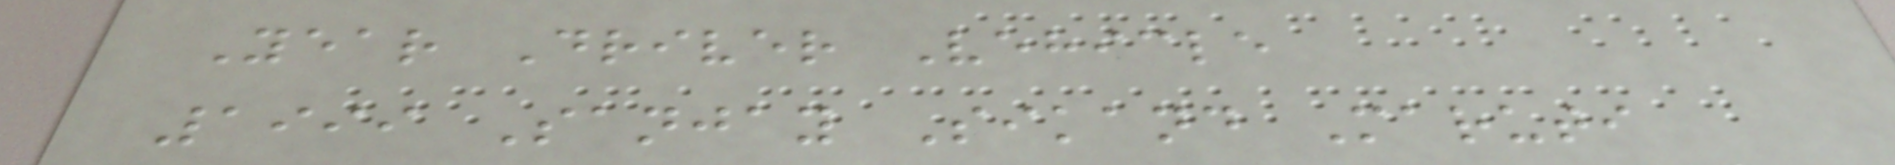Year Driver Vehicle
1999 Sanjay Sikand Maruti
